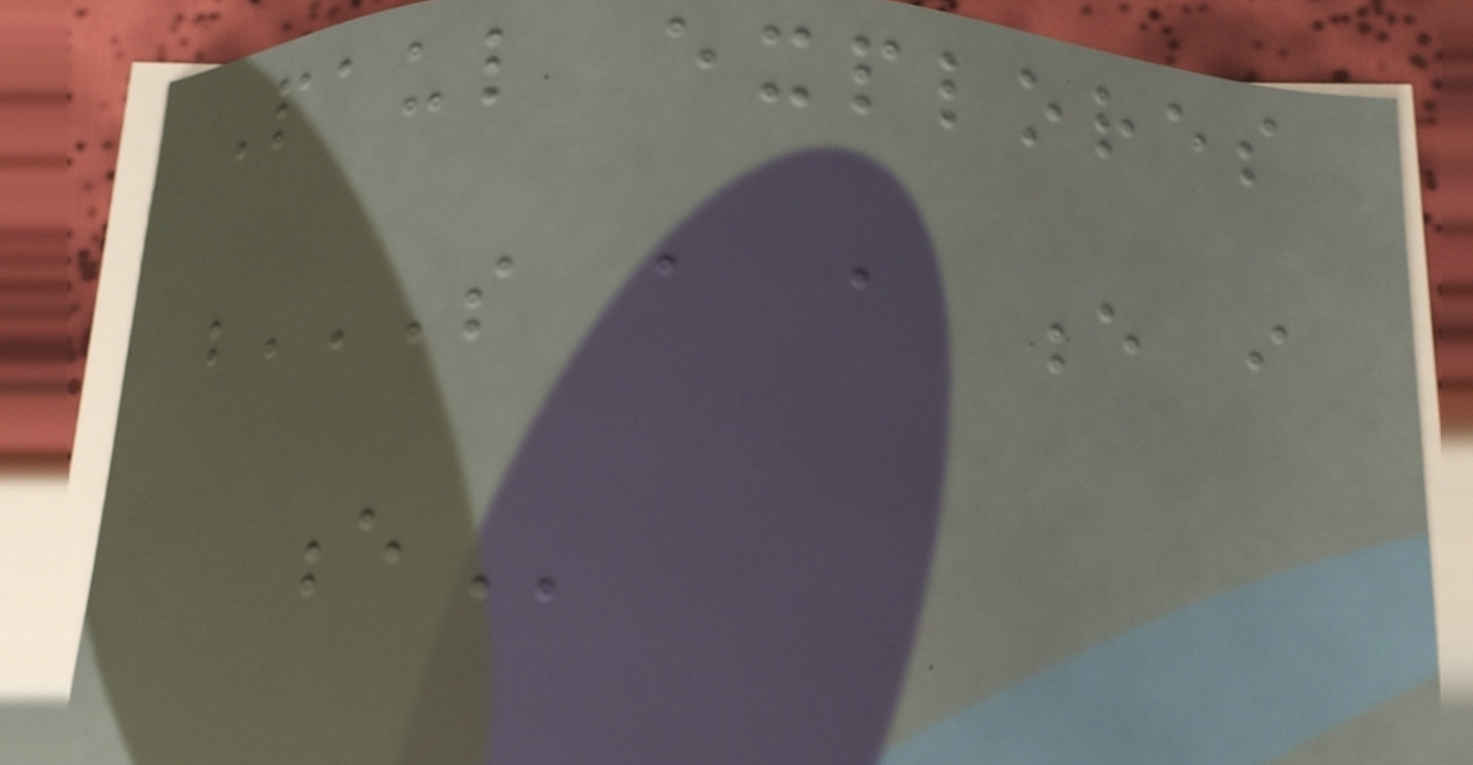Paul explores
S A A E I
E
